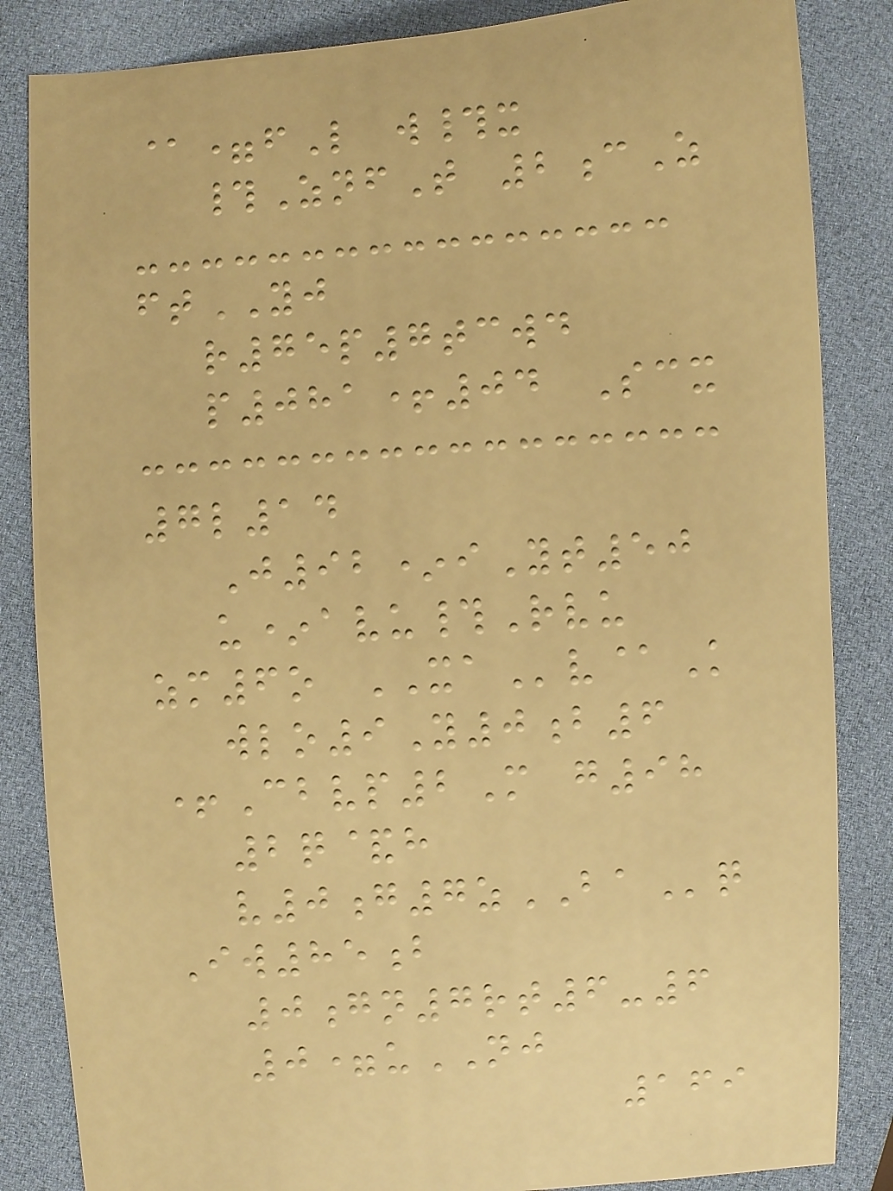@=fL w#x
#ZnfT 2cZ
ftYJ
r75p7tcwd
p081+04 Scx
7l14
J92*iYt50
u*avu#Rvu
zm6o XAv@K
wlo9Y0b6
+Cbvp2M g98
2q&h
v0g7zBAq
Iw85b
0gn7rt6-6
0=uNJ
169
